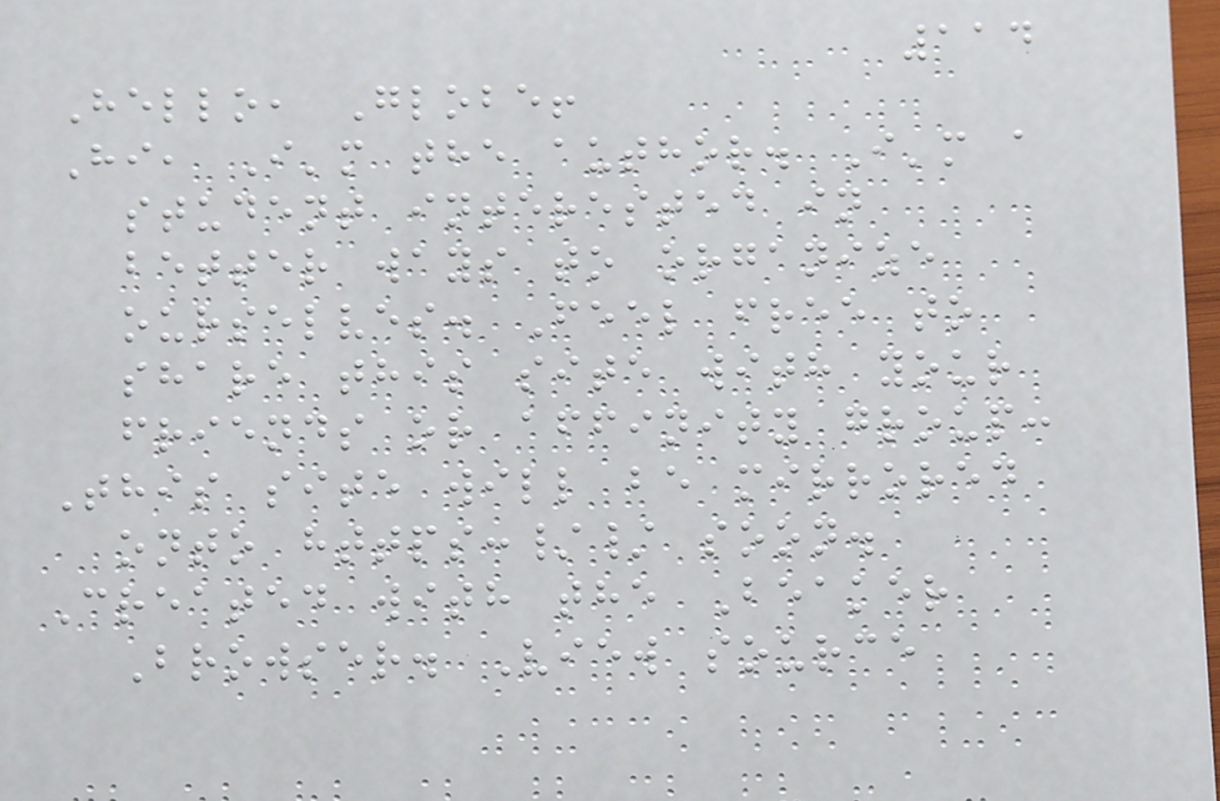114
Hello, Globe!
Hi, I'm the author. I'm a
student interested in
better ways to organize
ourselves. Feel free to
share this site with your
friends or affinity group:
This site will be mirrored
onto https:// soon.
Created with the Beaker
Browser. View source
